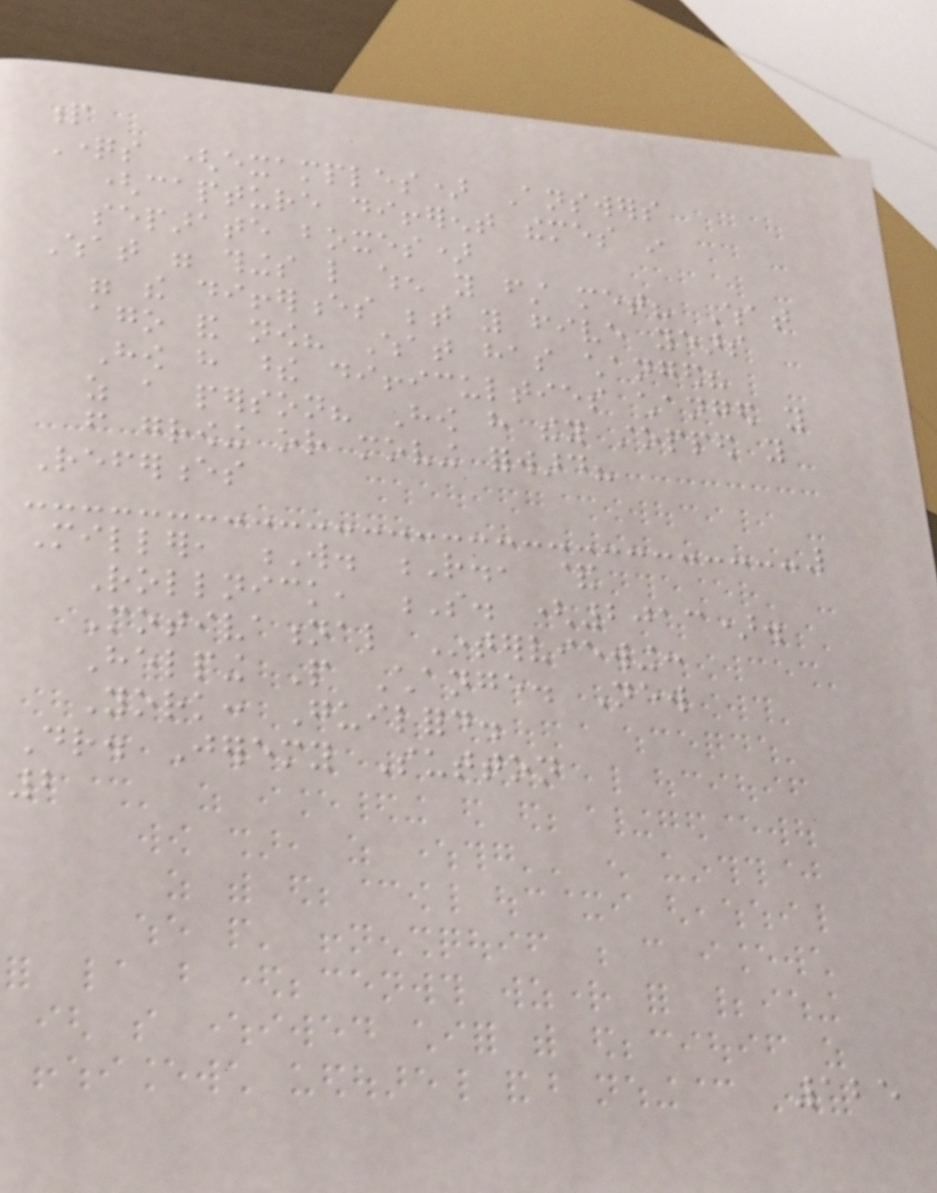p
Questions (examples) Answers
(capture different themes in
separate boxes)
What were things like when you first met? What
were the differences between you five years
ago and now? What has changed?
How have these difficulties changed you
as a person? How have they stopped you
from growing or moving forward?
References
Miller, W. R., &
Rollnick, S. (2013).
Motivational Interviewing:
Helping People Change. New
York: Guilford.
Dr. Jeremy Sutton
2
125
